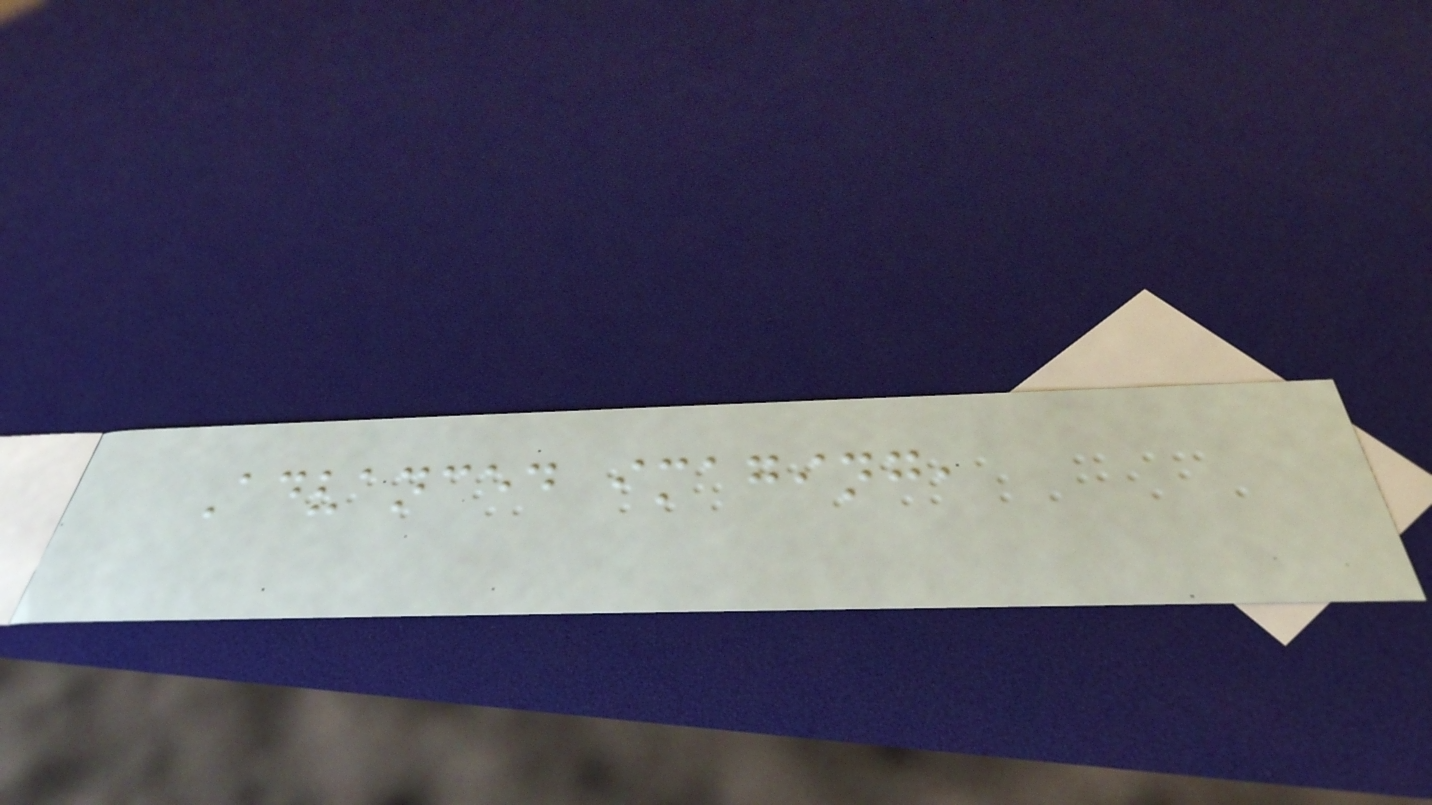Advanced imaging,
